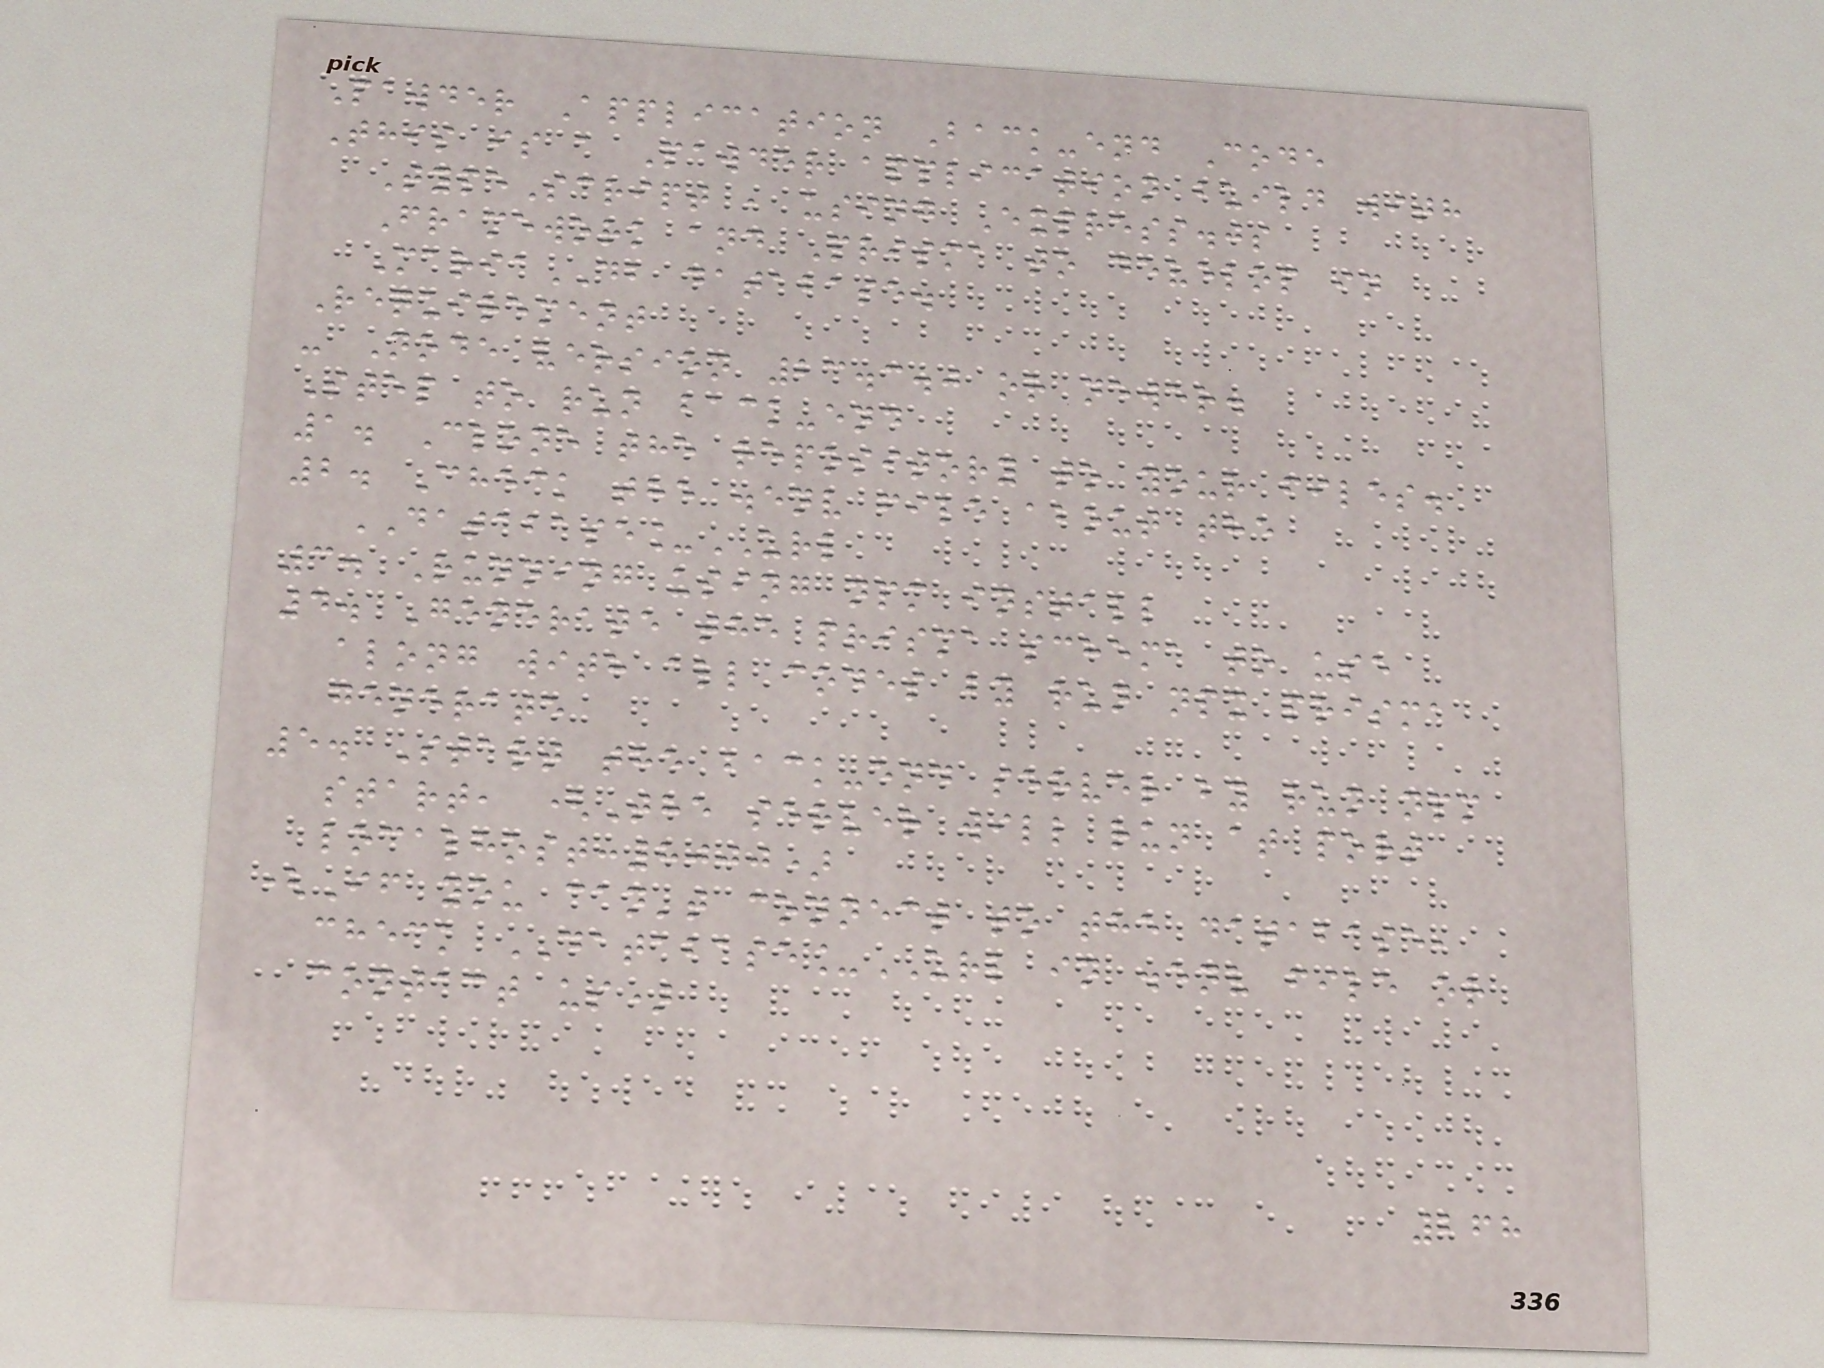Pawder Application Back-end Code
This is a Pawder application build with
TypeScript , using Express.js
Framework and Prisma to develop in
MariaDB database.
Requirement
- Node version 23.3.0 or newer.
Step to run back-end
1. Clone the repository to your files.
2. Check the .env file about the
DATABASE_URL
3. Running using npm install
4. Generate the prisma schema to use
along with all codes by run npx prisma
generate
5. Start the back-end server by run npm
start, (The server will run at port
localhost:8000)
(If you can't connect to the database,
check DATABASE_URL in .env file or
contact us)
268
